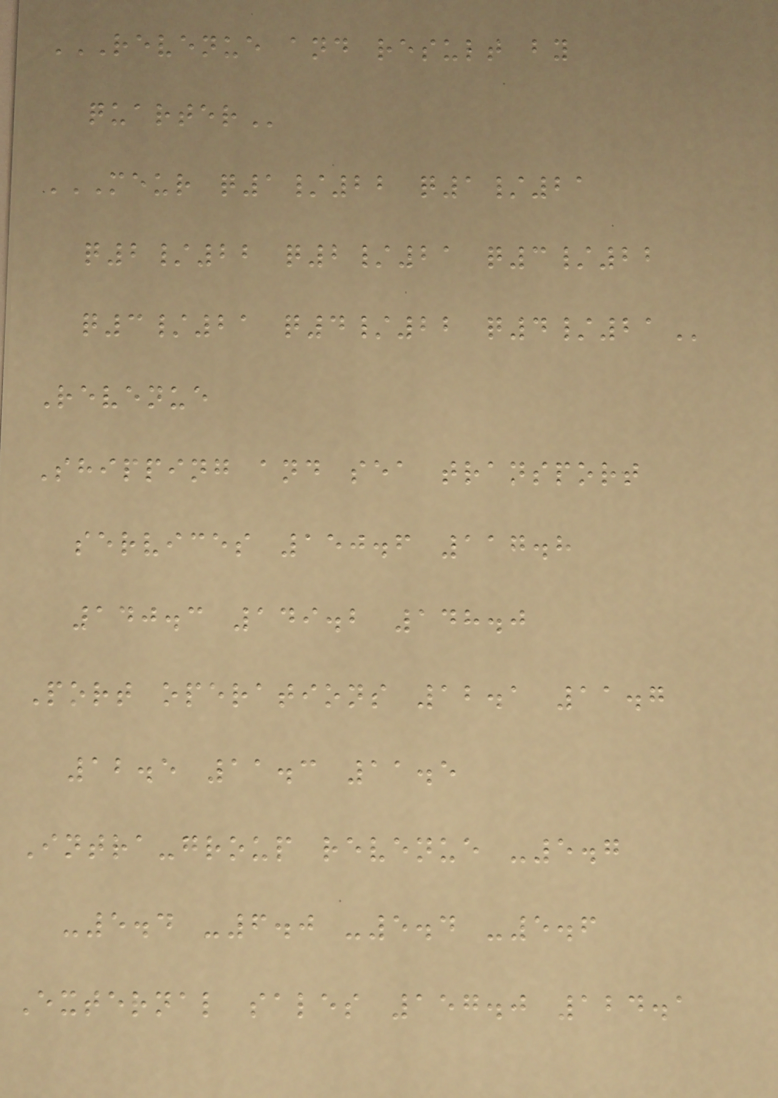REVENUE AND RESULT BY
QUARTER
MEUR Q1/22 Q1/21
Q2/22 Q2/21 Q3/22
Q3/21 Q4/22 Q4/21
Revenue
Shipping and sea transport
services 150.6 117.8
140.3 149.2 148.0
Port operations 12.1 11.7
12.5 11.3 11.5
Intra-group revenue -5.7
-5.4 -6.0 -5.4 -5.6
External sales 157.0 124.1
